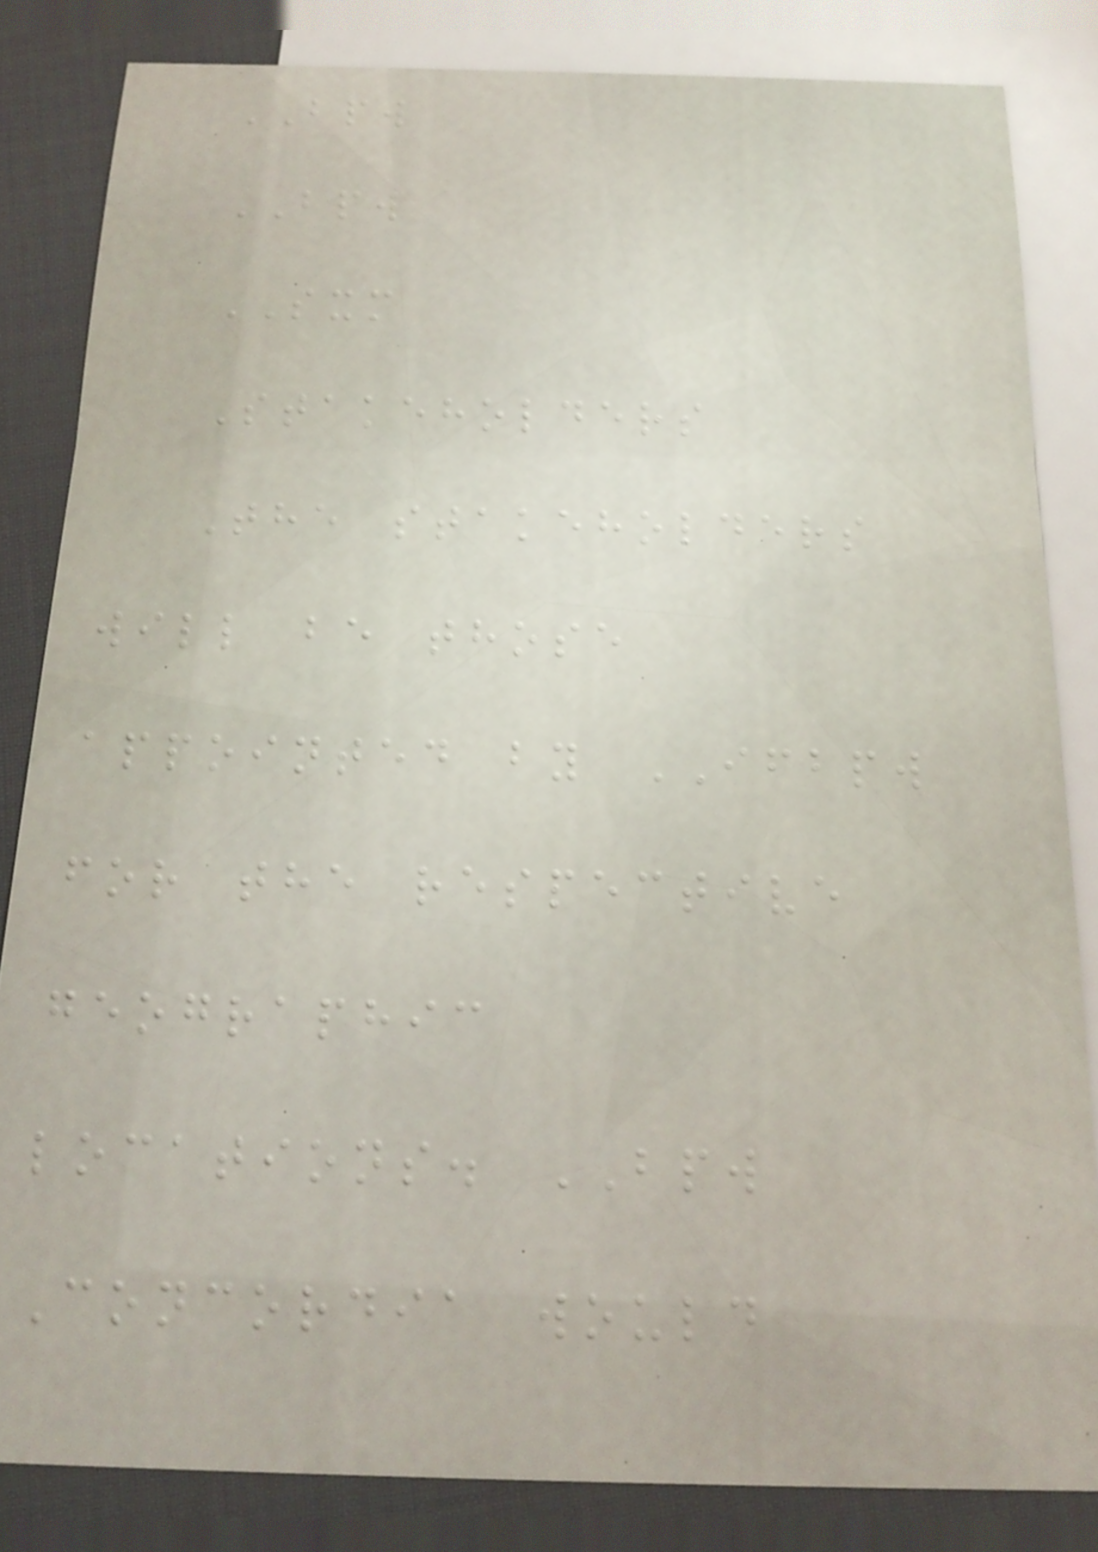BPW
BPW
SXM
Stakeholders
The stakeholders
will be those
appointed by IFBPW
for the respective
geographic
locations. BPW
Concordia would
